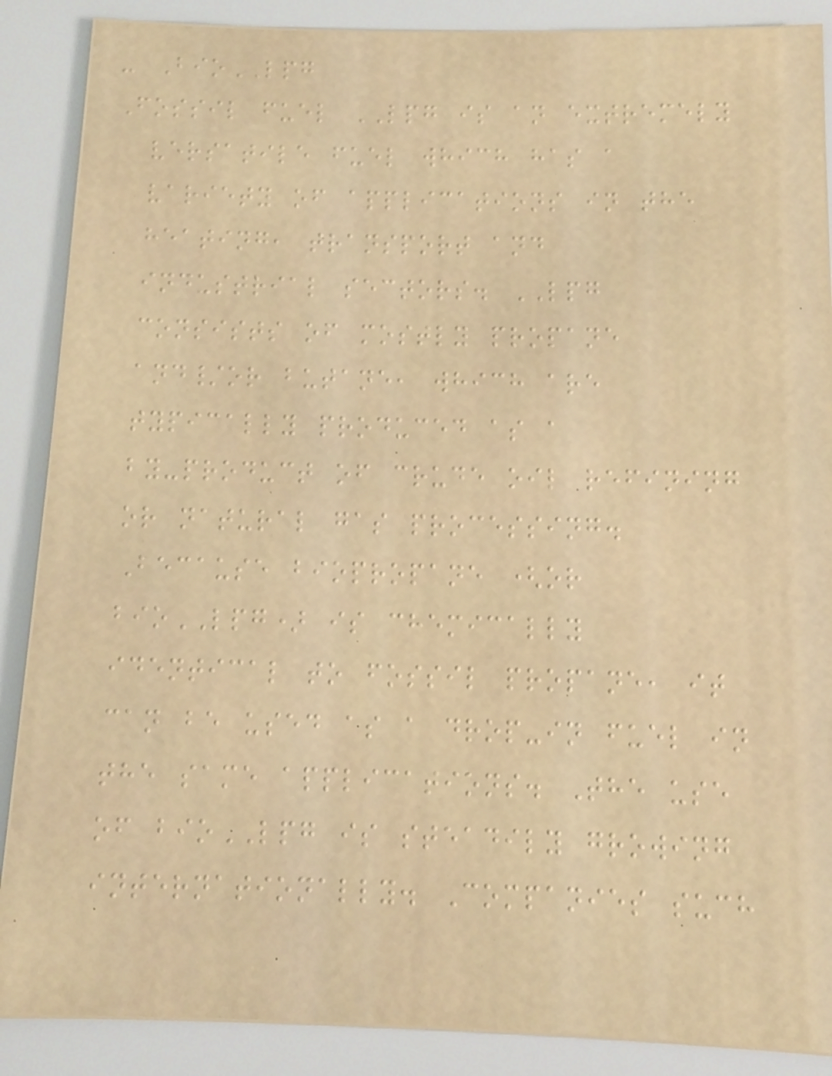- BioLPG
Fossil fuel LPG is an extremely
versatile fuel which has a
variety of applications in the
heating, transport and
industrial sectors. LPG
consists of mostly propane
and/or butane, which are
typically produced as a
by-product of crude oil refining
or natural gas processing.
Because biopropane (or
bioLPG) is chemically
identical to fossil propane, it
can be used as a drop-in fuel in
the same applications. The use
of bioLPG is steadily growing
internationally. Companies such
